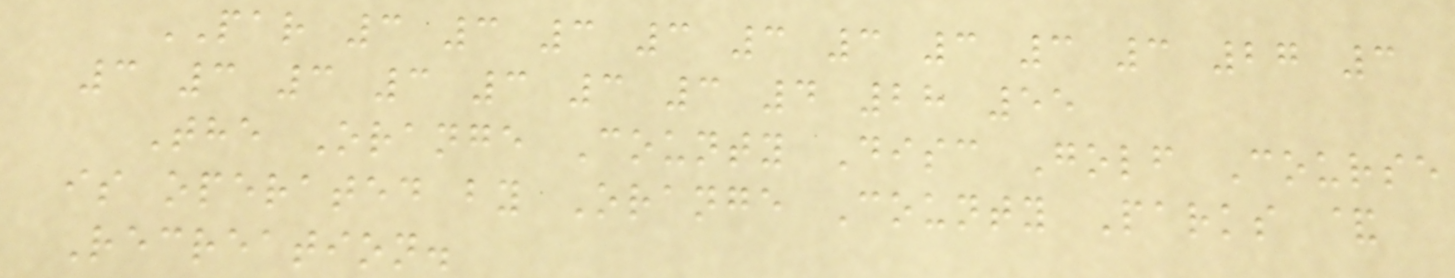PAR 3 3 3 3 3 3 3 3 3 27 3
3 3 3 3 3 3 3 4 28 55
The Orange County Disc Golf Course
is operated by Orange County Parks &
Recreation.
